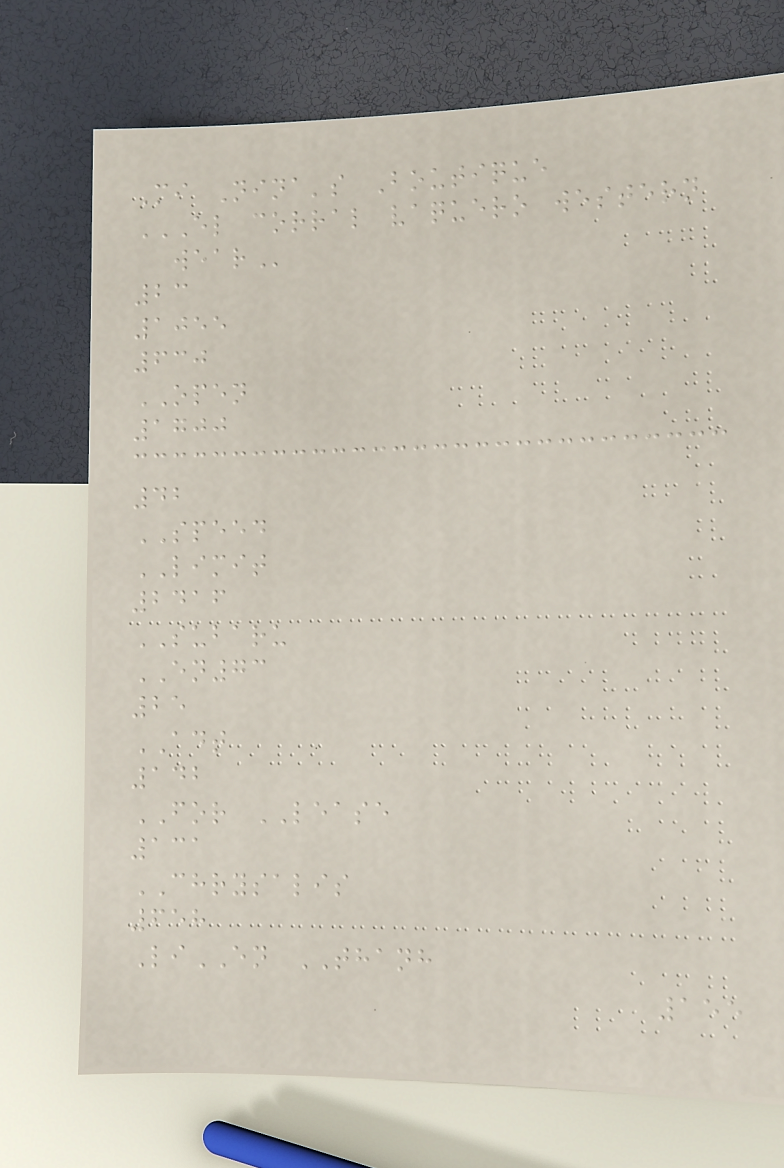Mi Nina's Boutique
EL CORRAL VAQUERO WESTERN
WEAR
23
1055
630
OPEN
1700
42
SPEED
LIMIT
2416
SUBARU
EN73
25
ADT
142
FOR LEASE
131
CHRYSALIS
658
LiEN THANH
155
